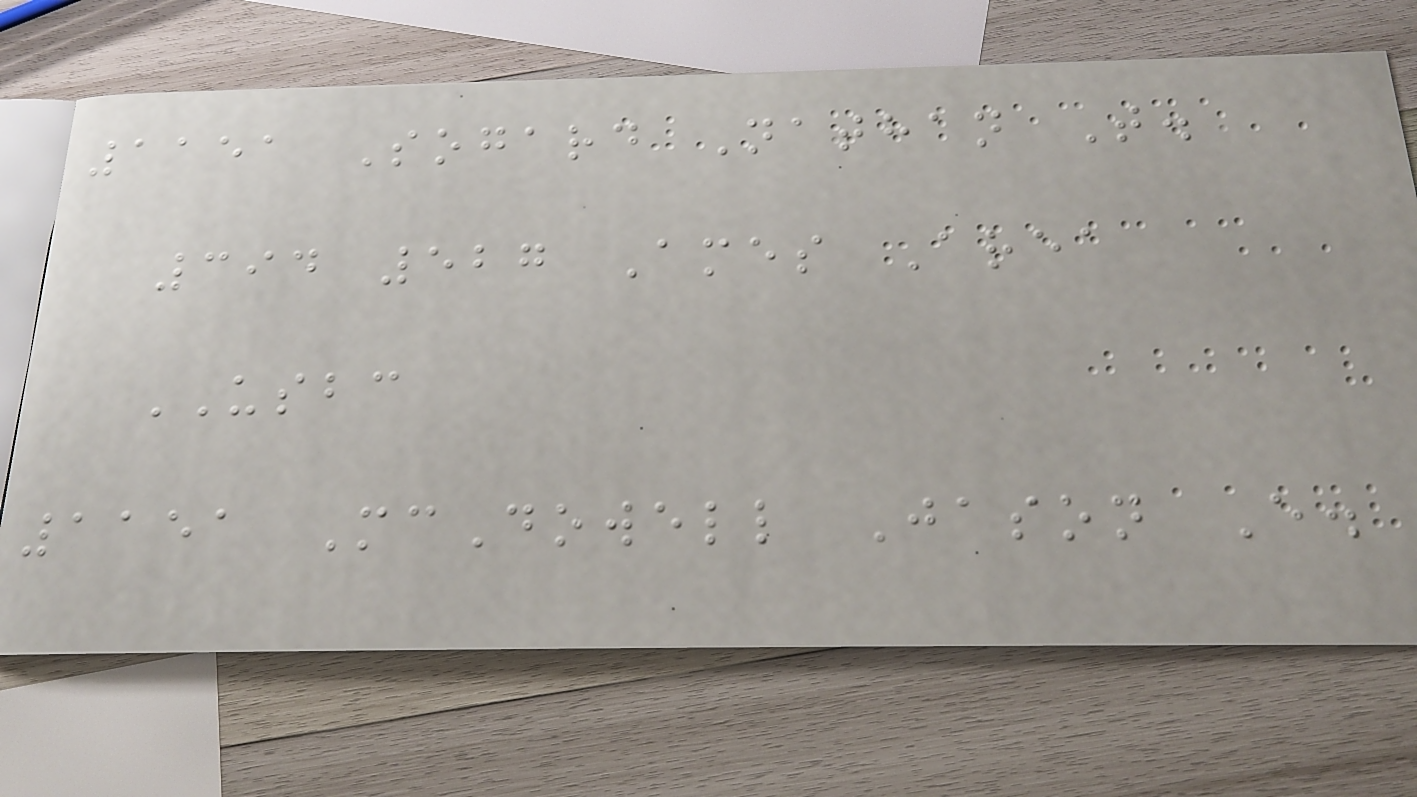1151 Sogard Nathan T.
394 527 Ames Area
USBC
1151 McDowell Jason E.
